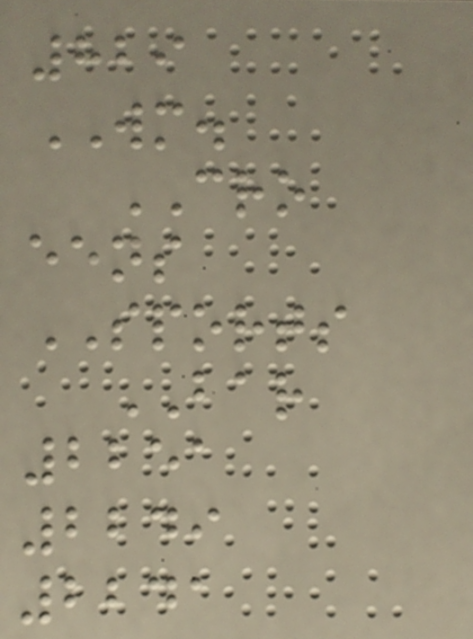829
WM.
CRO
eens
SPORTS
BAR
2251
2249
2241
